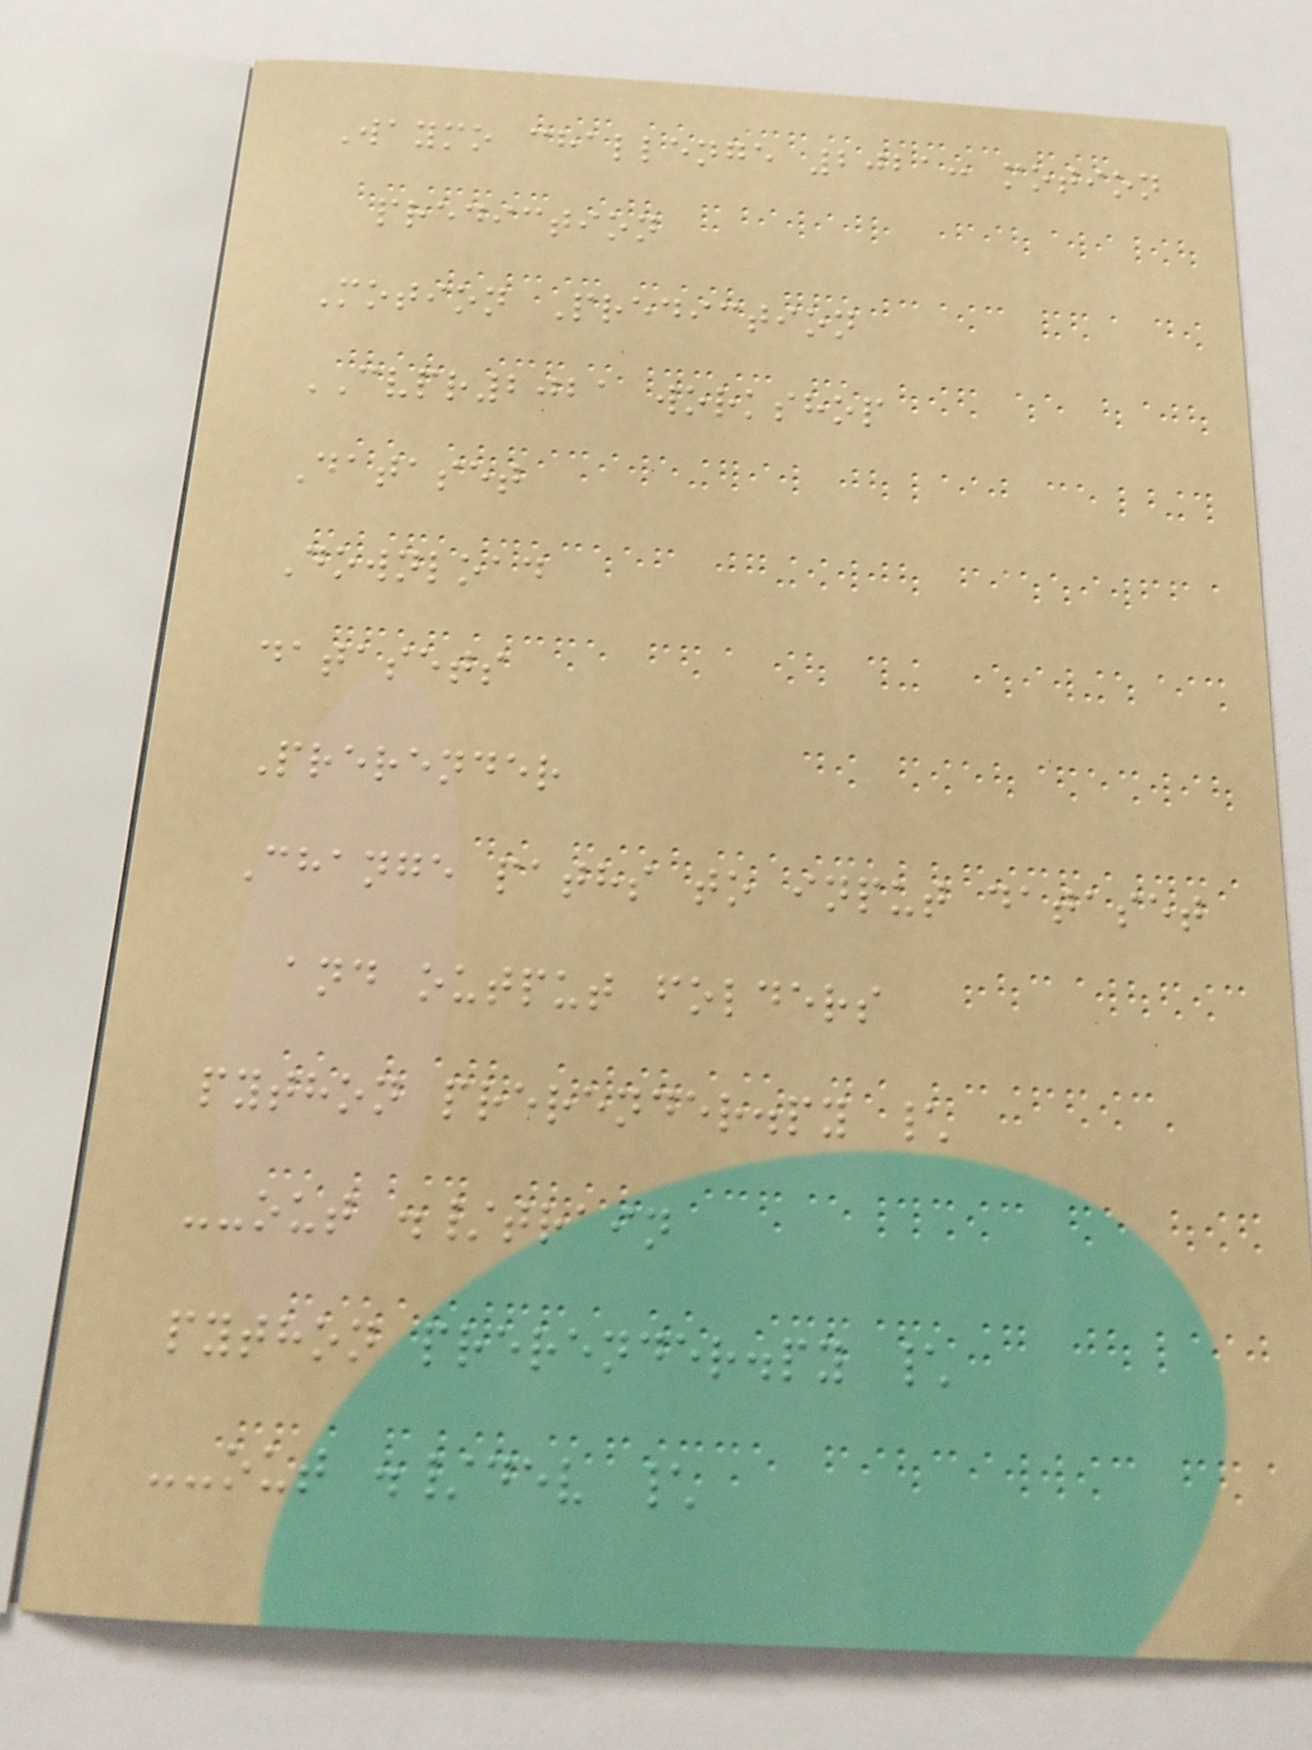Waymo challenge 2021: motion
prediction
Motion Prediction
CVPR2021 workshop
Dataset
Download
datasets
Prerender
Change paths to input dataset
and output folders
python prerender.py \
--out ./train
python prerender.py \
--out ./dev \
